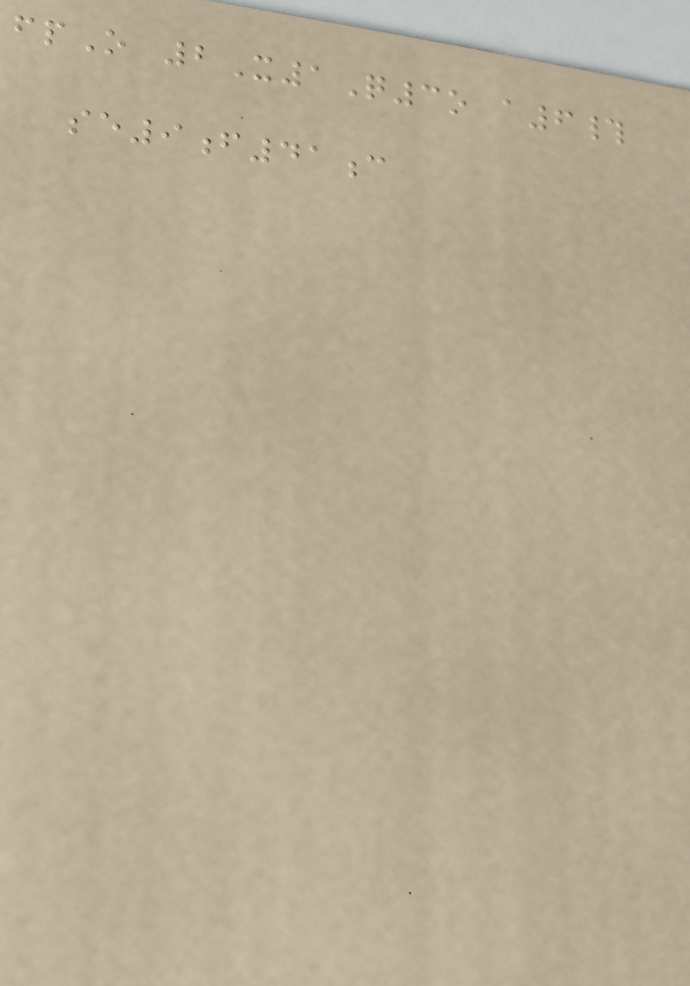fpO 2X1Q3o a6#
se9f41c
